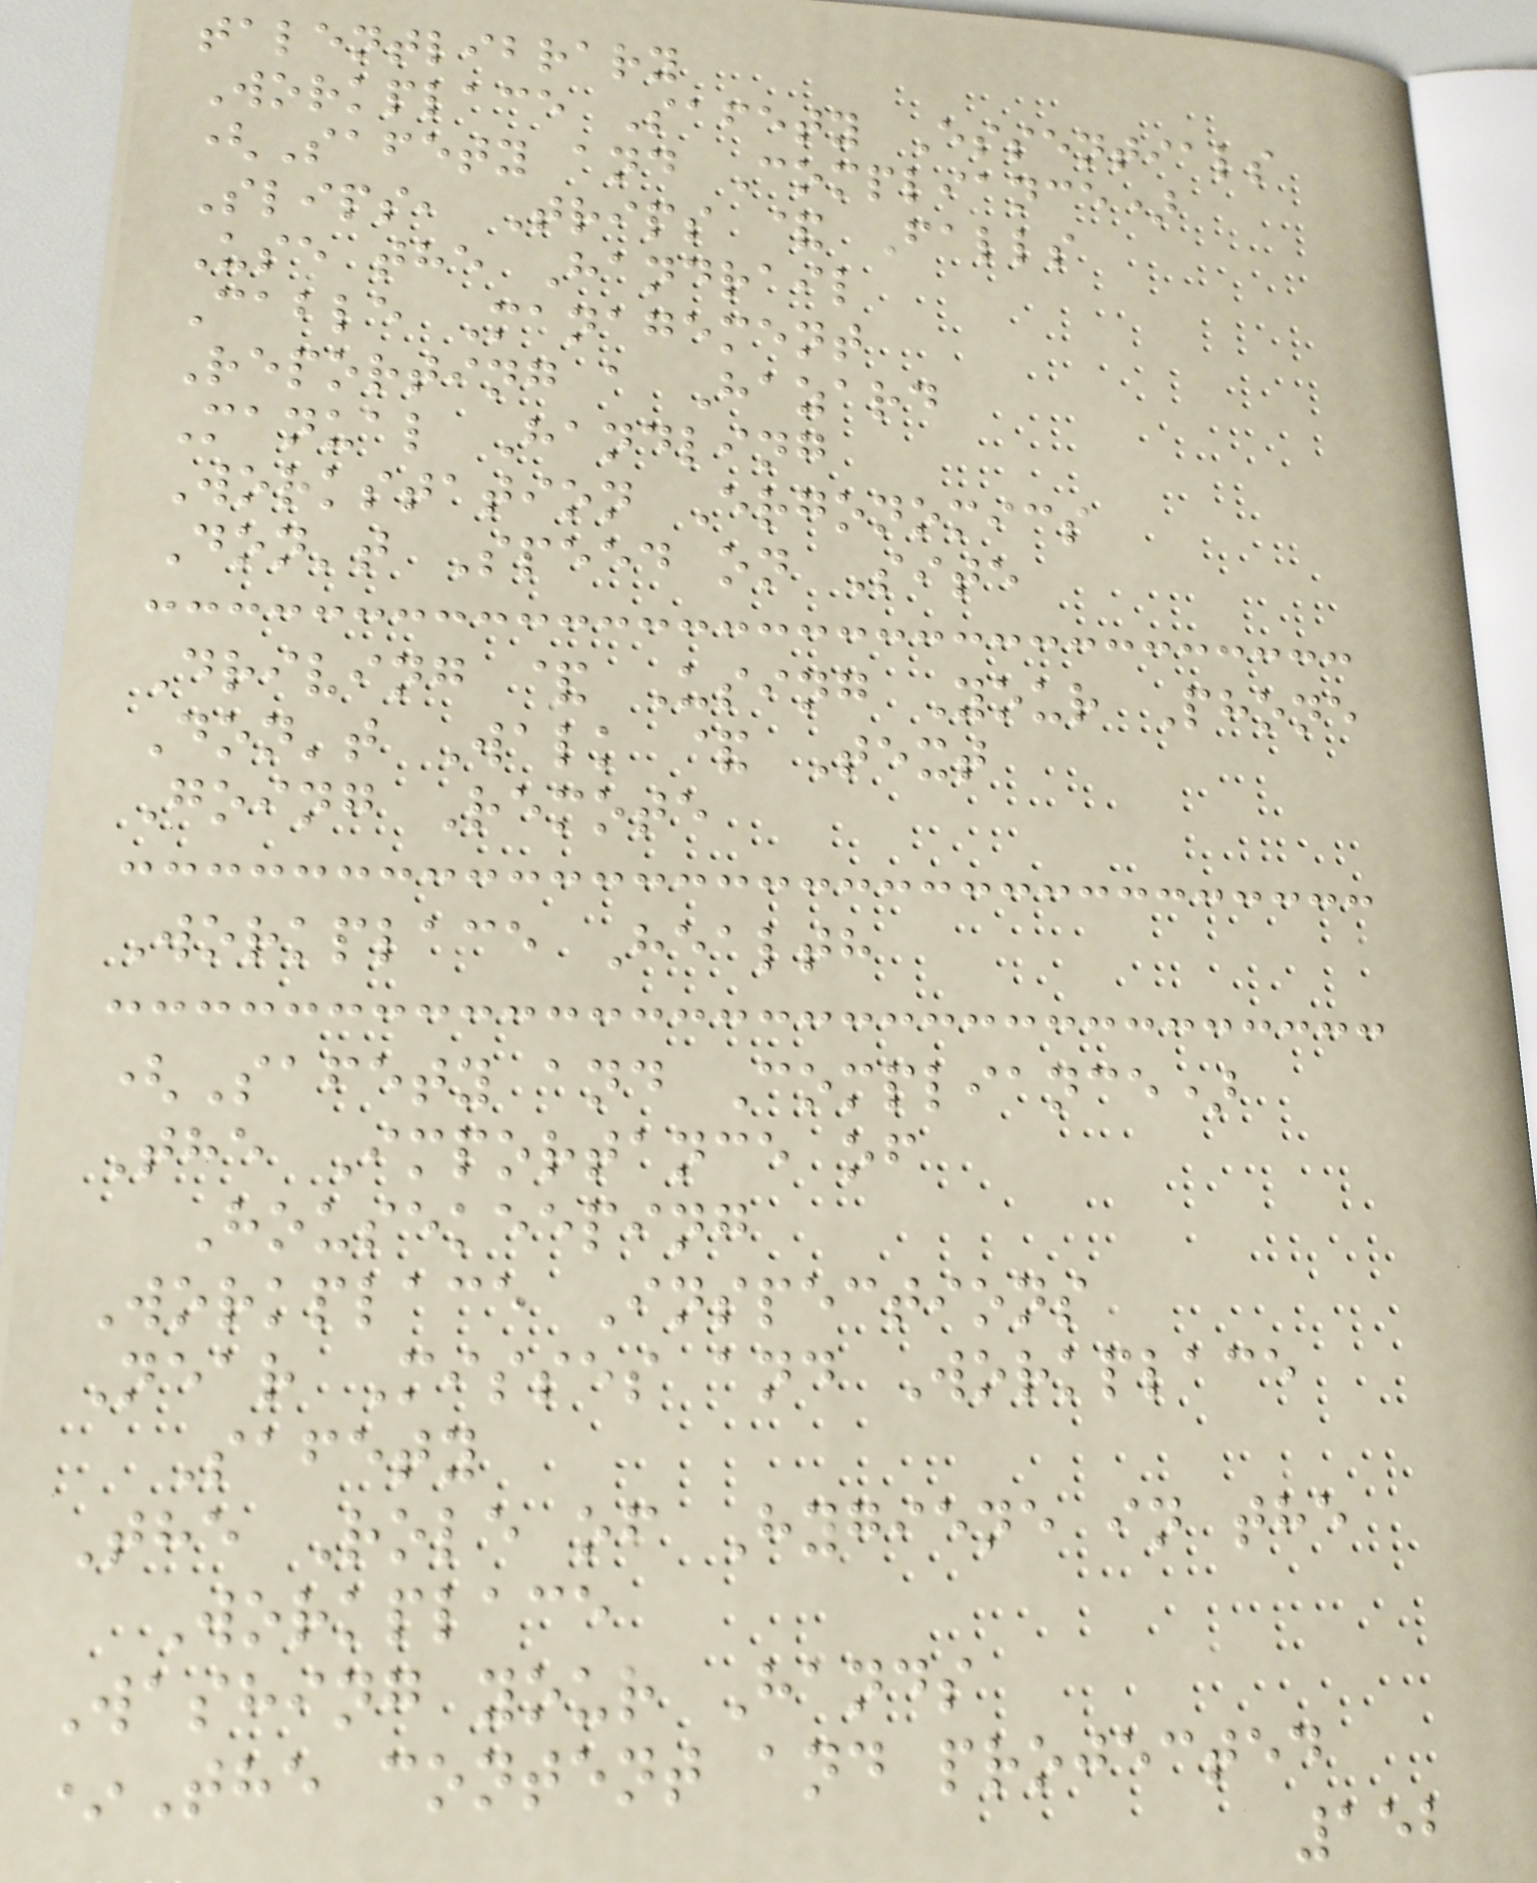talentlibrary
Workplace Safety Essentials
(Safety and Compliance)
Slips, Trips & Falls
Use the Handrail
Cable Management
Reporting a Hazard
Manual Handling
Workstation Ergonomics
Don't Speed on Site
Driving & Using Your Phone
Don't Walk & Text
Going Remote
Workplace Health
(Safety and Compliance)
The Importance of
Housekeeping
Workplace Inspections
Near Misses and Workplace
Safety
The Role of Hygiene in the
Workplace
Washing your Hands
*The content and projected
152
